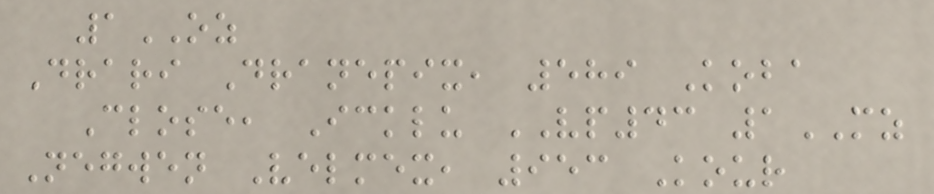1OZ
Drari Dranepix, 589 Koba
Close, Icklu VP43 1MZ
Negwen Velmex, 953 Kour
